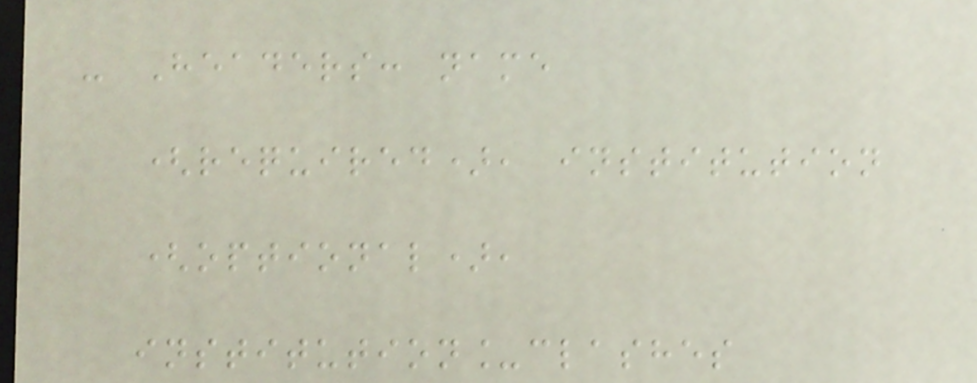- Headers: name
(required), institution
(optional),
institution_clashes
